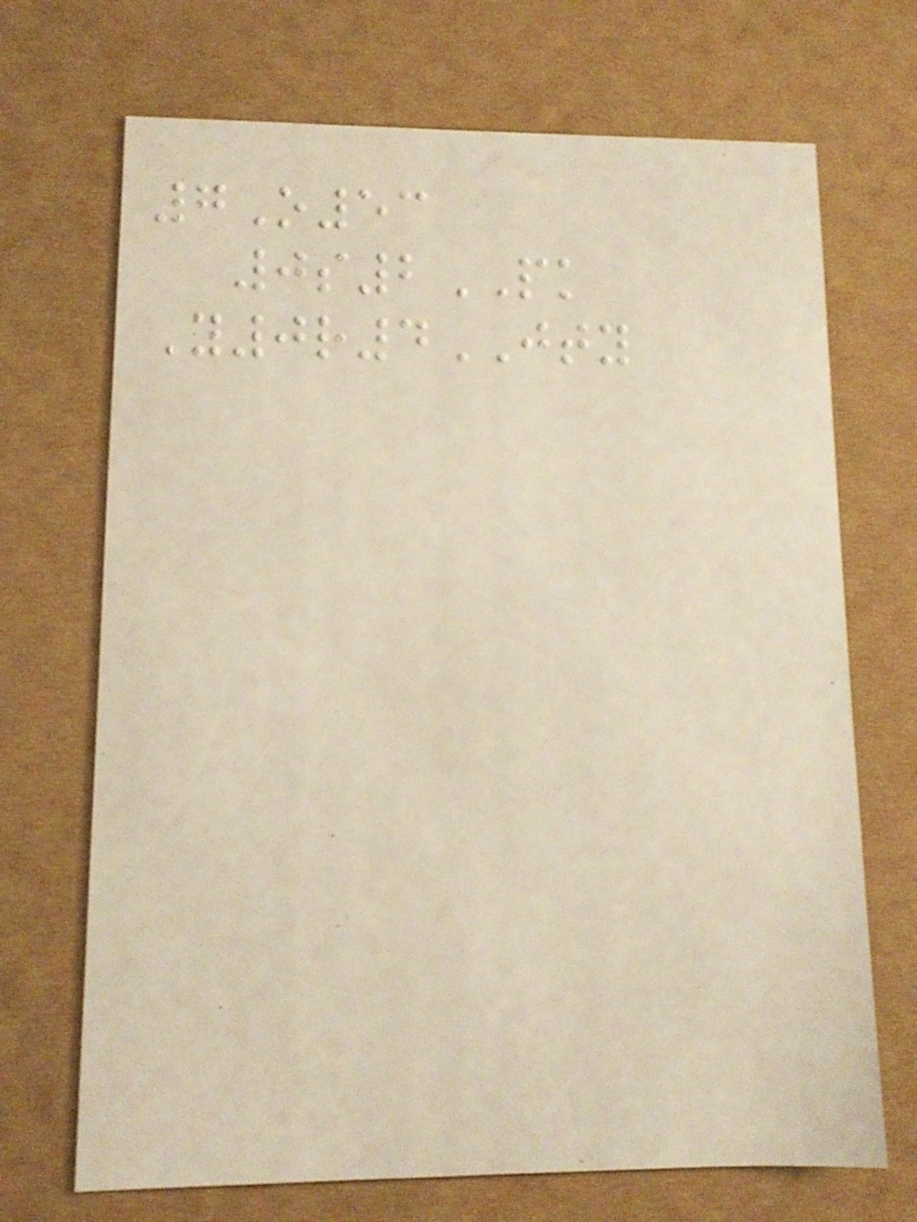7O53
0s2PK
Y0r4JTY
